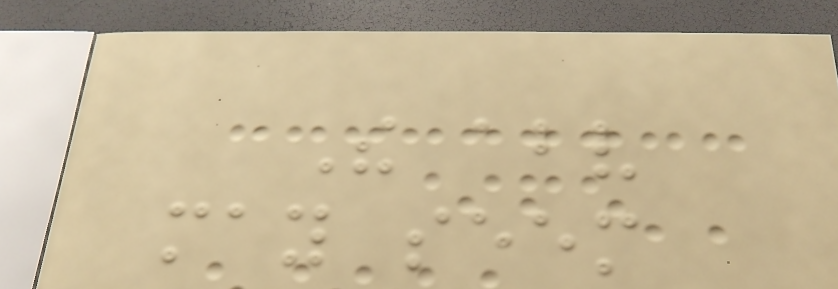The above
may seem
